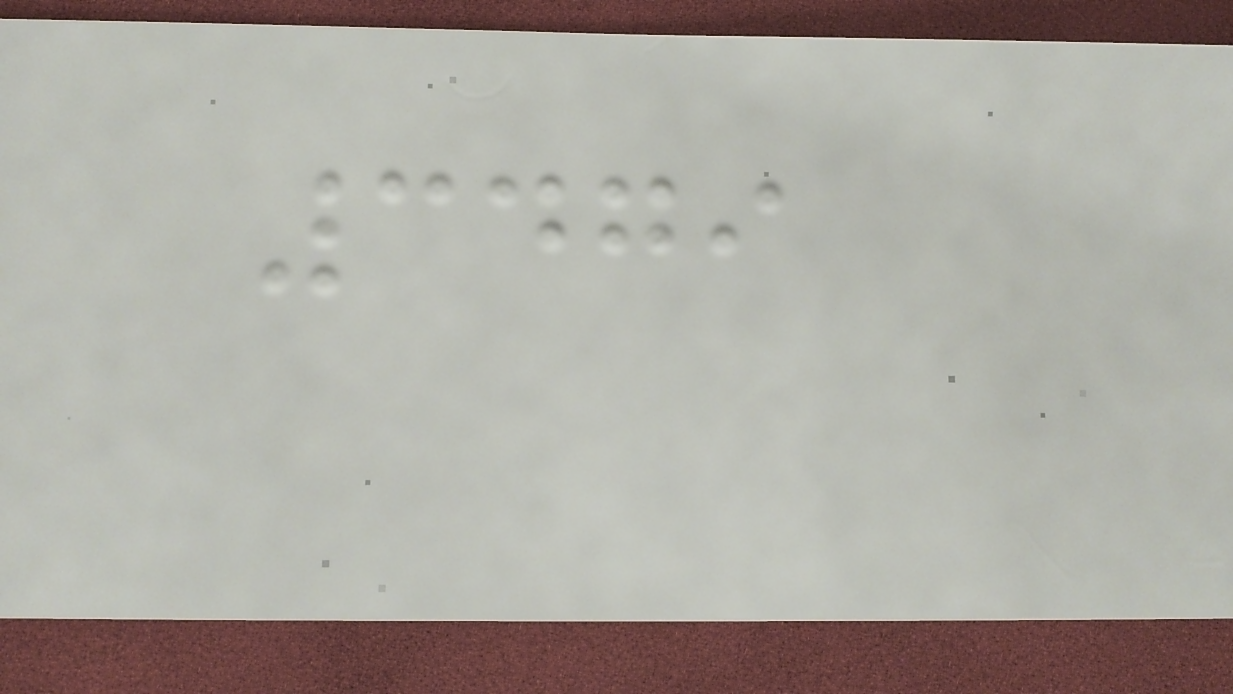3479
